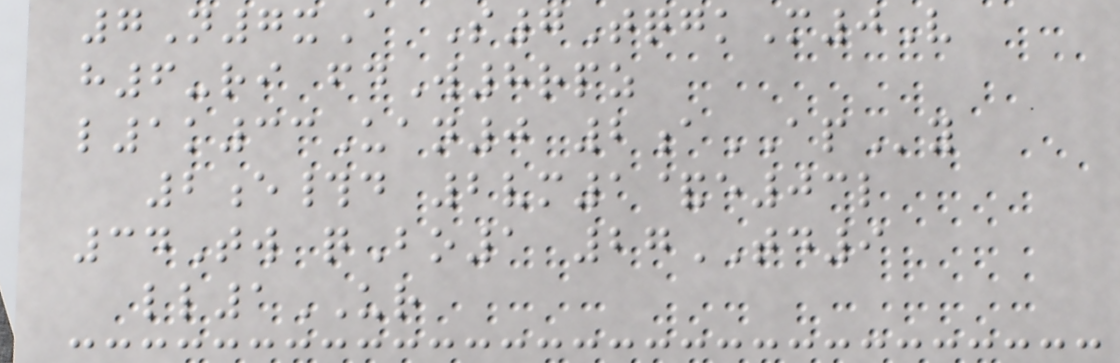7N7xA S7TqgkM0V
h6-ri fdW8rpz
l1k33Uan0 2aAPy
2e#d 2vm1&e03l
34Tw qBo1 27TD9
ll1UR
